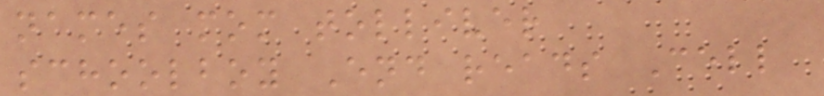names mom tolliver
schoolboy End reads Cell
